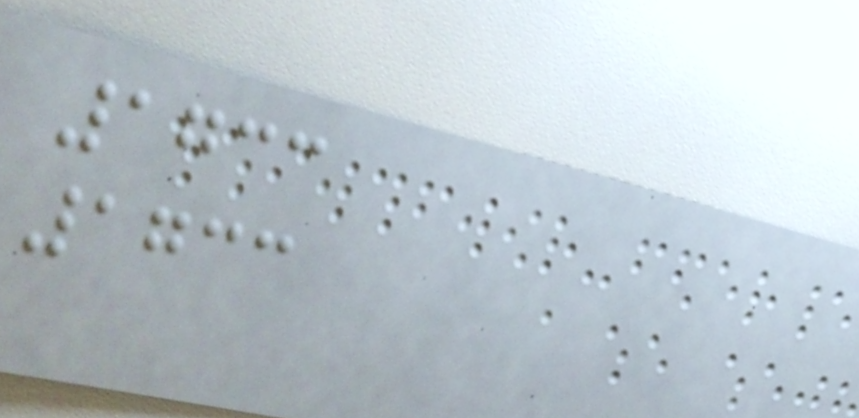1733
1733
